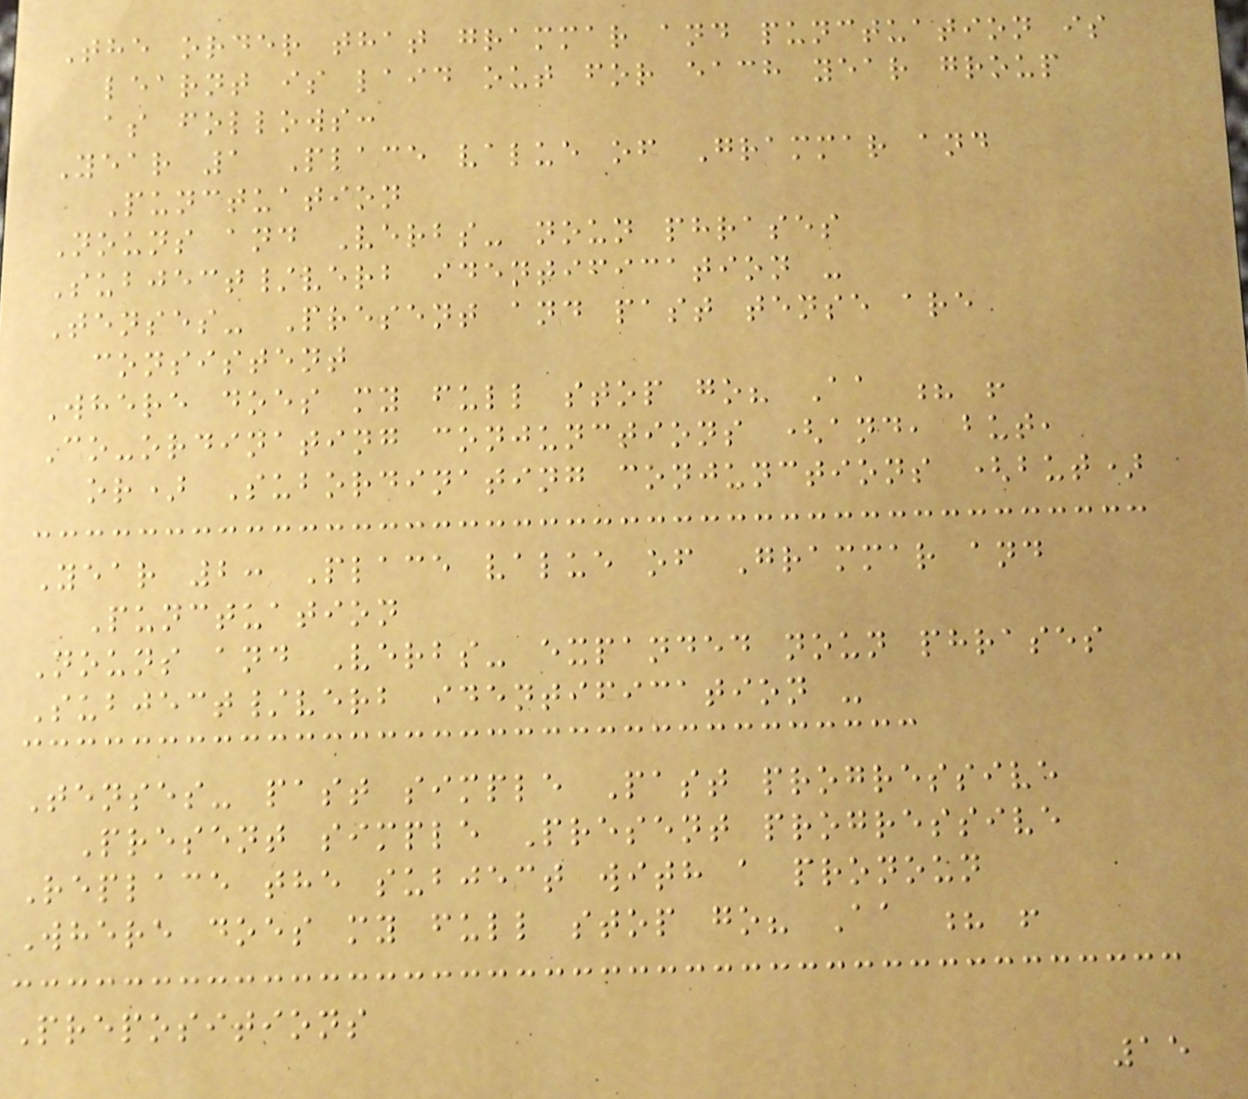The order that grammar and punctuation is
learnt is laid out for each year group
as follows:
Year 1 Place value of Grammar and
Punctuation
Nouns and Verbs- noun phrases
Subject/verb identification -
Tenses- Present and past tense are
consistent
Where does my full stop go? Aa ? !
Co-ordinating conjunctions (and, but,
or) Subordinating conjunctions (but)
Year 2: Place value of Grammar and
Punctuation
Nouns and Verbs- expanded noun phrases
Subject/verb identification -
Tenses- past simple Past progressive
Present simple Present progressive
Replace the subject with a pronoun
Where does my full stop go? Aa ? !
Prepositions
15
